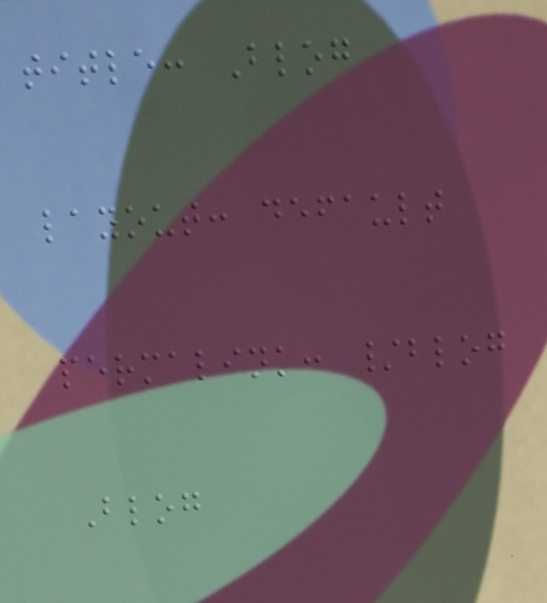title: Blog
layout: default
permalink: /blog
Blog
